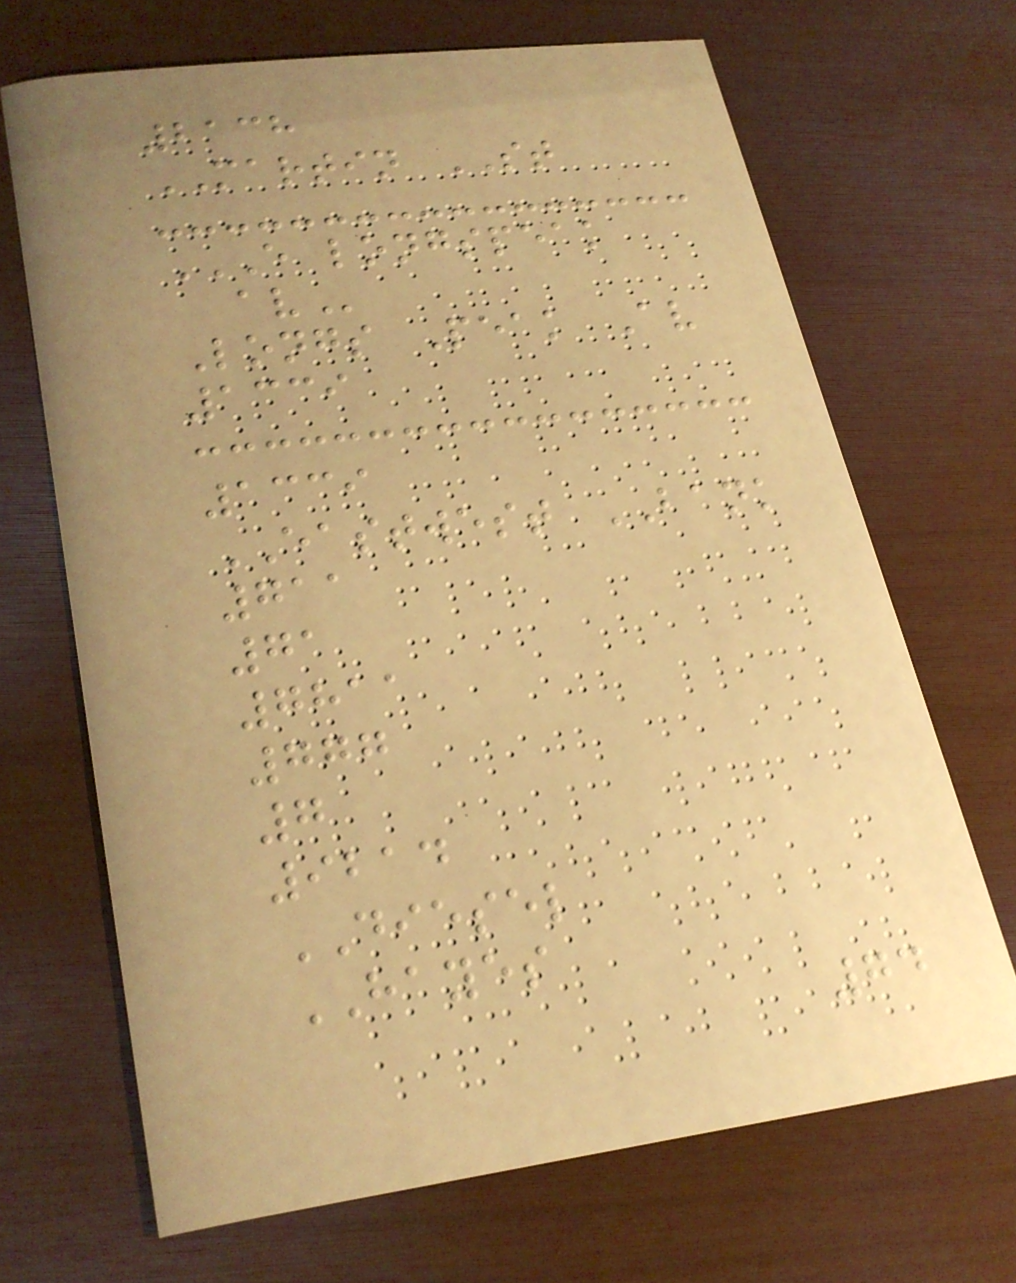2138
MARTIN ST
E LONGSPEAK
AV
Longs Peak Av
1339
1339
EASTWEST BANK
711
71
7811
777
7
9214
DIESEL
HAYES
74
